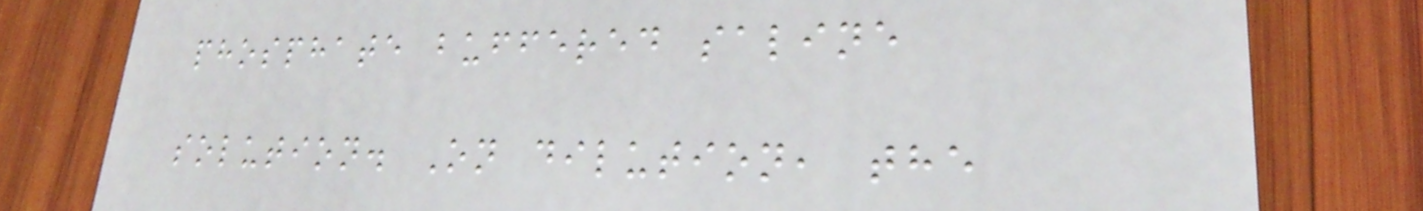phosphate buffered saline
solution. On dilution, the
